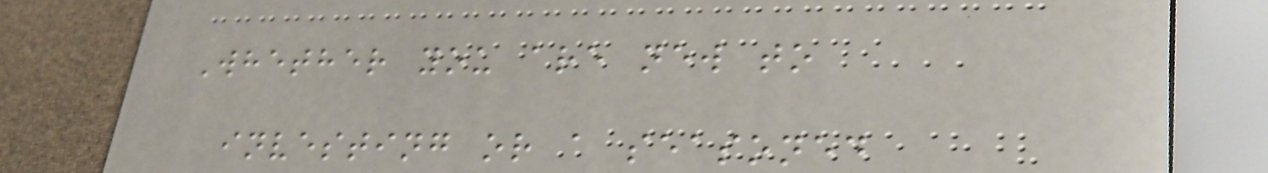Whether you are new to
investing or a seasoned
